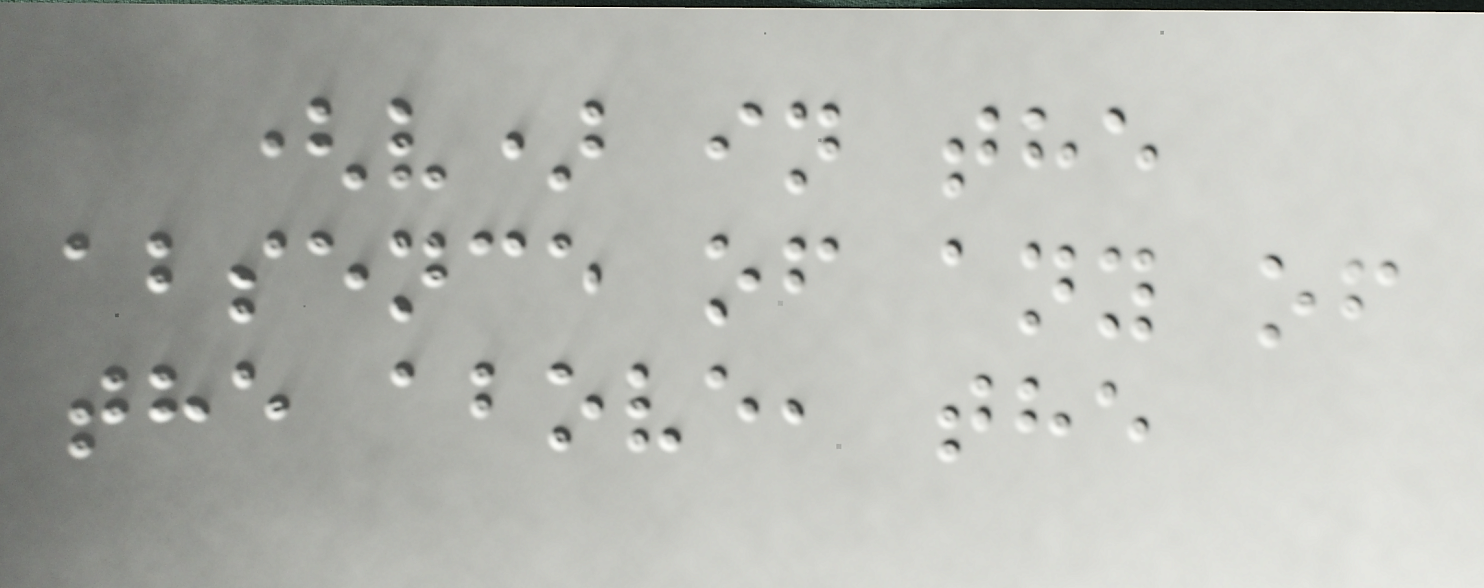(v) in the
absence of any of
the above, the
